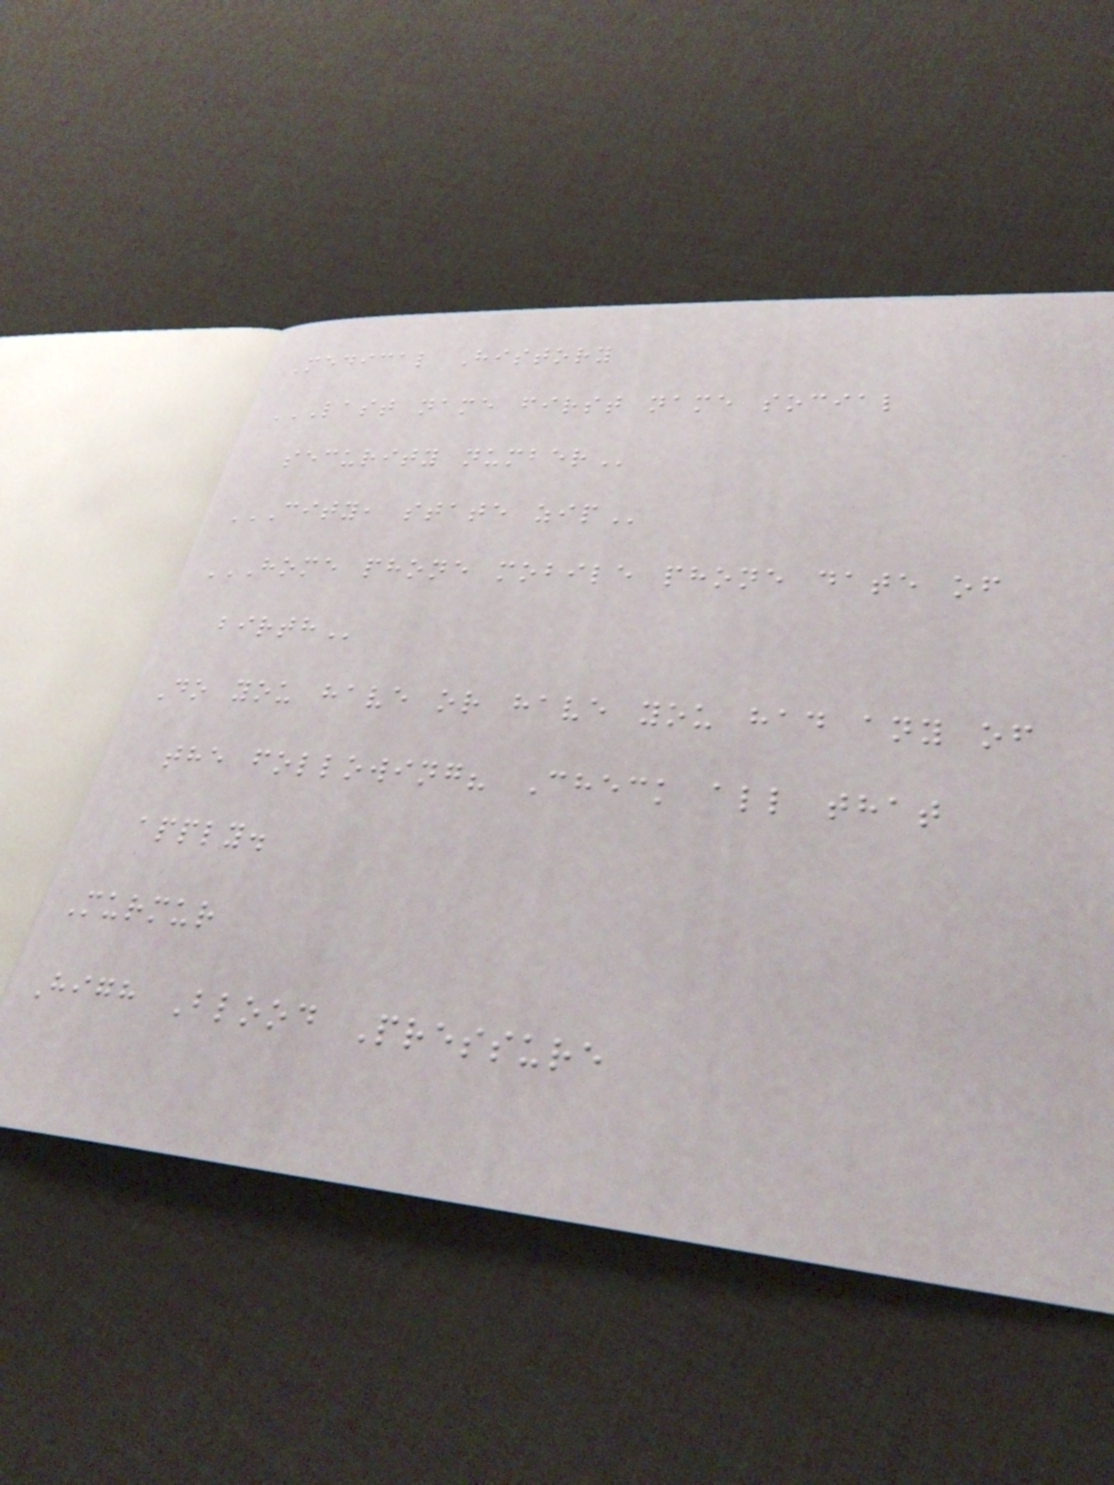Medical History
LAST NAME FIRST NAME SOCIAL
SECURITY NUMBER
CITY, STATE ZIP
HOME PHONE MOBILE PHONE DATE OF
BIRTH
Do you have or have you had any of
the following? Check all that
apply.
Murmur
High Blood Pressure
